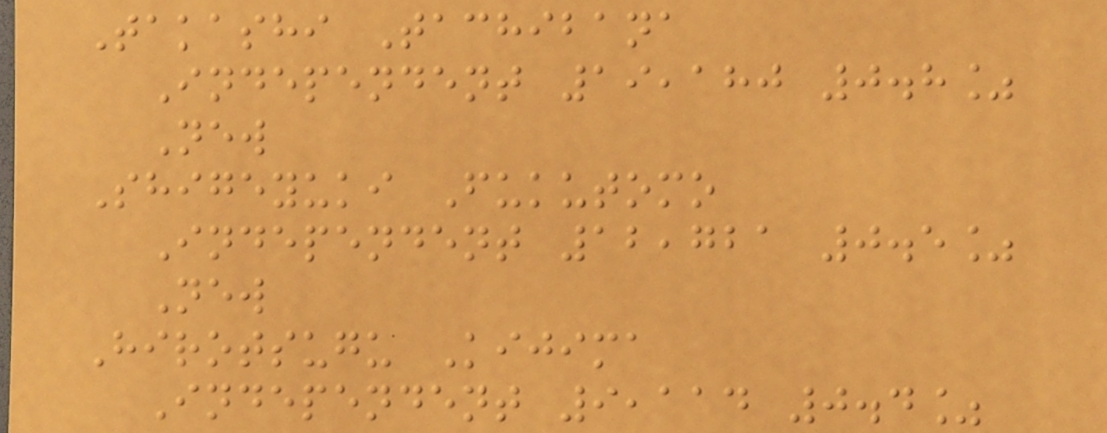Takashi Tachibana
Independent 19,180 0.8%
New
Shigeyuki Fukutomo
Independent 12,721 0.5%
New
Hirotsugu Kijima
Independent 9,114 0.4%
